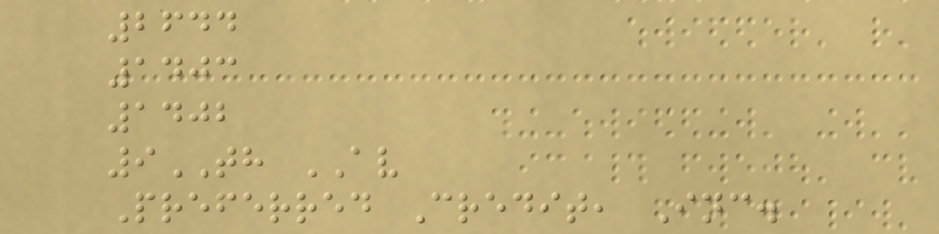2644
1403
1402
9TH AV
Preferred Credit, Inc.
